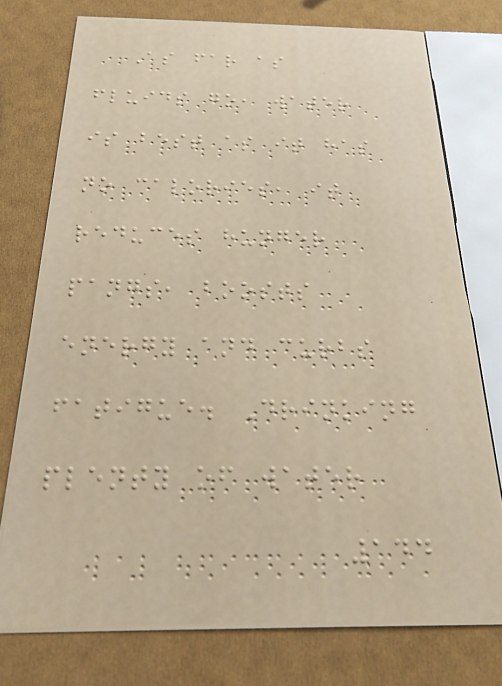As far as
fluids go, water
is best as it has
no calories, it
reduces hunger
pangs, boosts
energy and curbs
fatigue. Drinking
plenty of water
144
